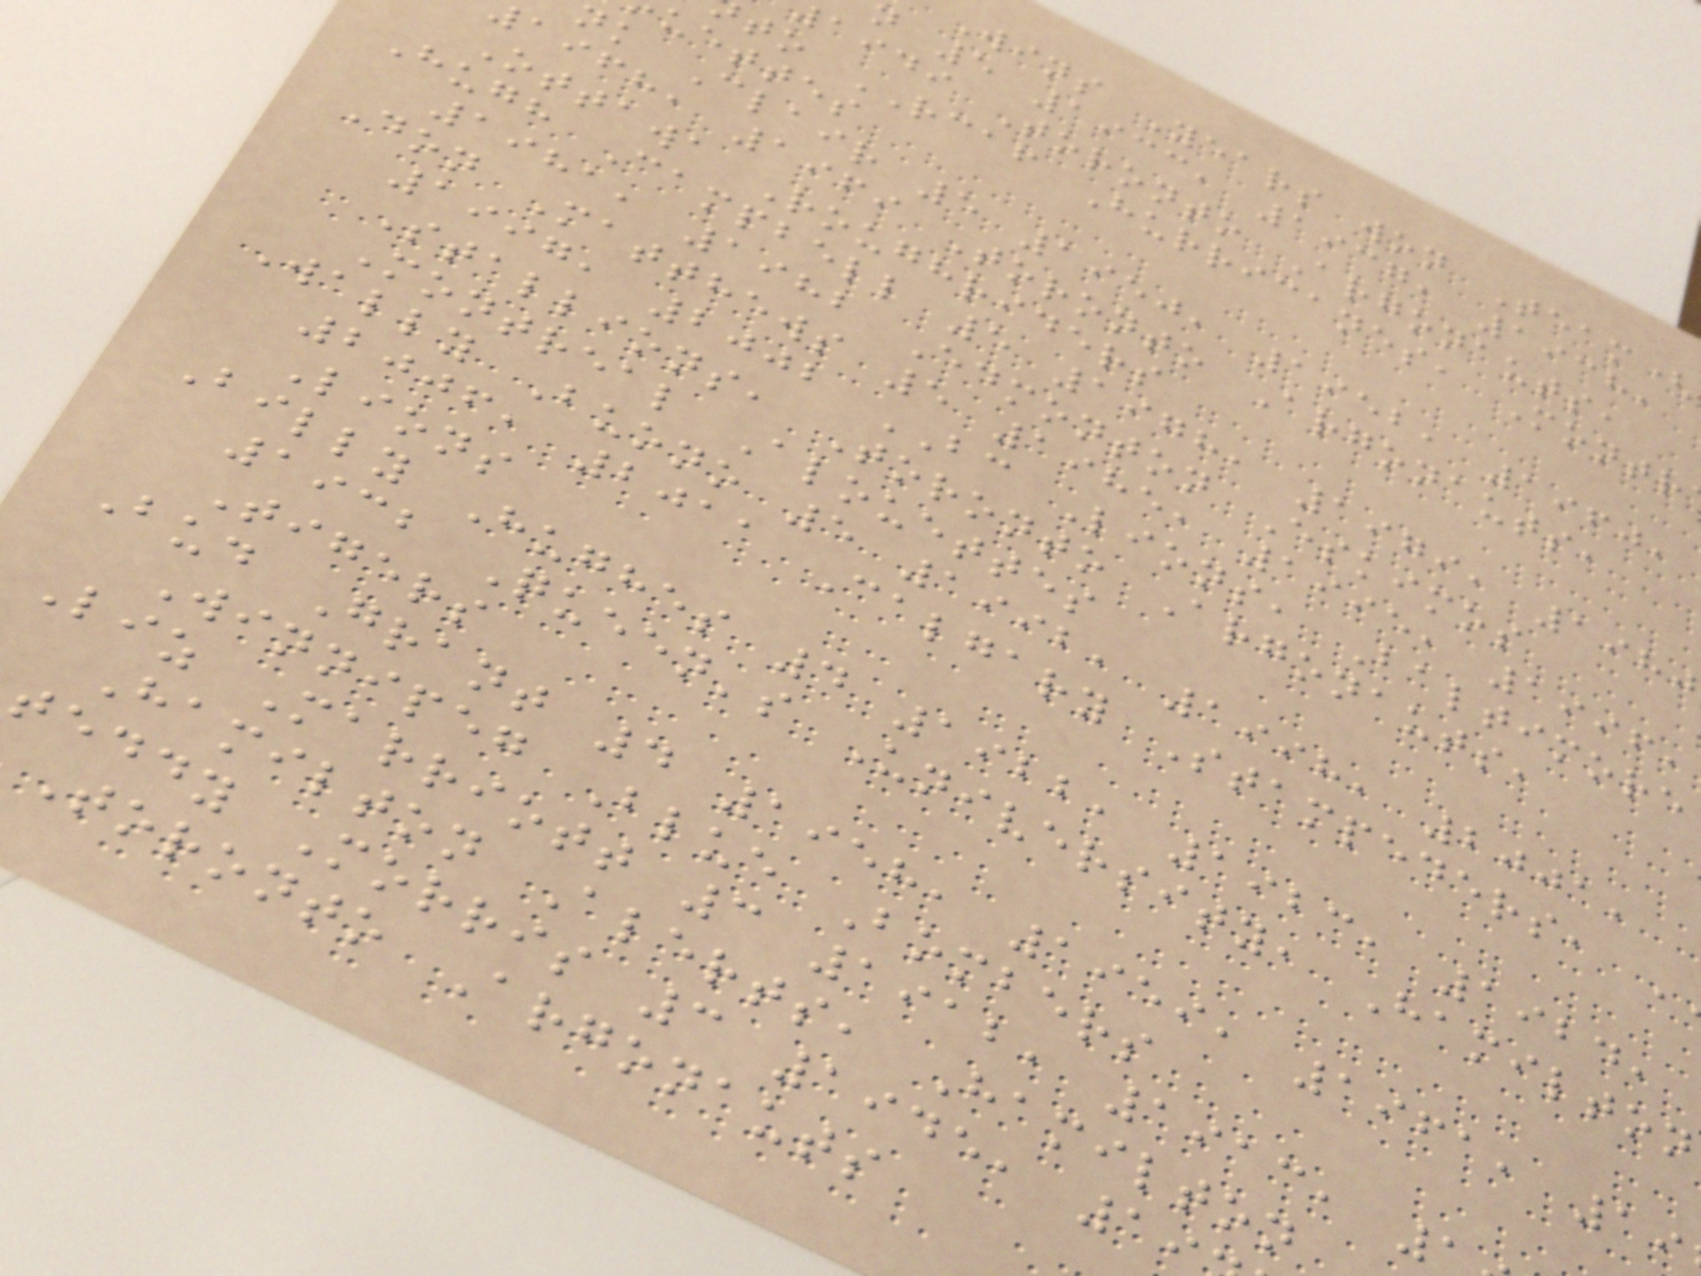Wins Years won Team(
n 5 1933, 1937, 1938,
aidi Toronto Argonauts,
to RCAF Hurricanes, Montr
uettes
nk Clair 5 1950, 1952, 1960,
aifh, 1969 Toronto Argonauts,
Ottawa Roughriders
Hugh Campbell 5 1978, 1979, 1980
1981, 1982 Edmonton Eskimos
Don Matthews 5 1985, 1995, 1996,
1997, 2002 BC Lions, Baltimore
Stallions, Toronto Argonauts,
Montreal Alouettes
Wally Buono 5 1992, 1998, 2001,
2006, 2011 Calgary Stampeders,
Lions
Billy Hughes 4 1922, 1923, 1924,
1932 Queen's University, Hamilton
Tigers
Bud Grant 4 1958, 1959, 1961, 19
Winnipeg Blue Bombers
Liz Marriott 3 1912, 1913,
Hamilton Alerts, Hamilton
teddy Morris 3 1945, 1
Toronto Argonauts
